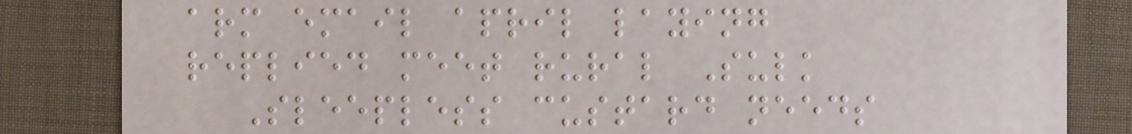arm email april laying
replied meet rural Sulk
Sleepless custard needs
